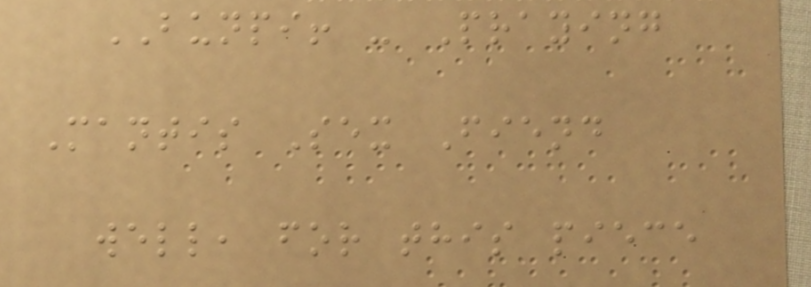BUNPI! - Praying
Mantis Sex Fiend
well, for this piece
